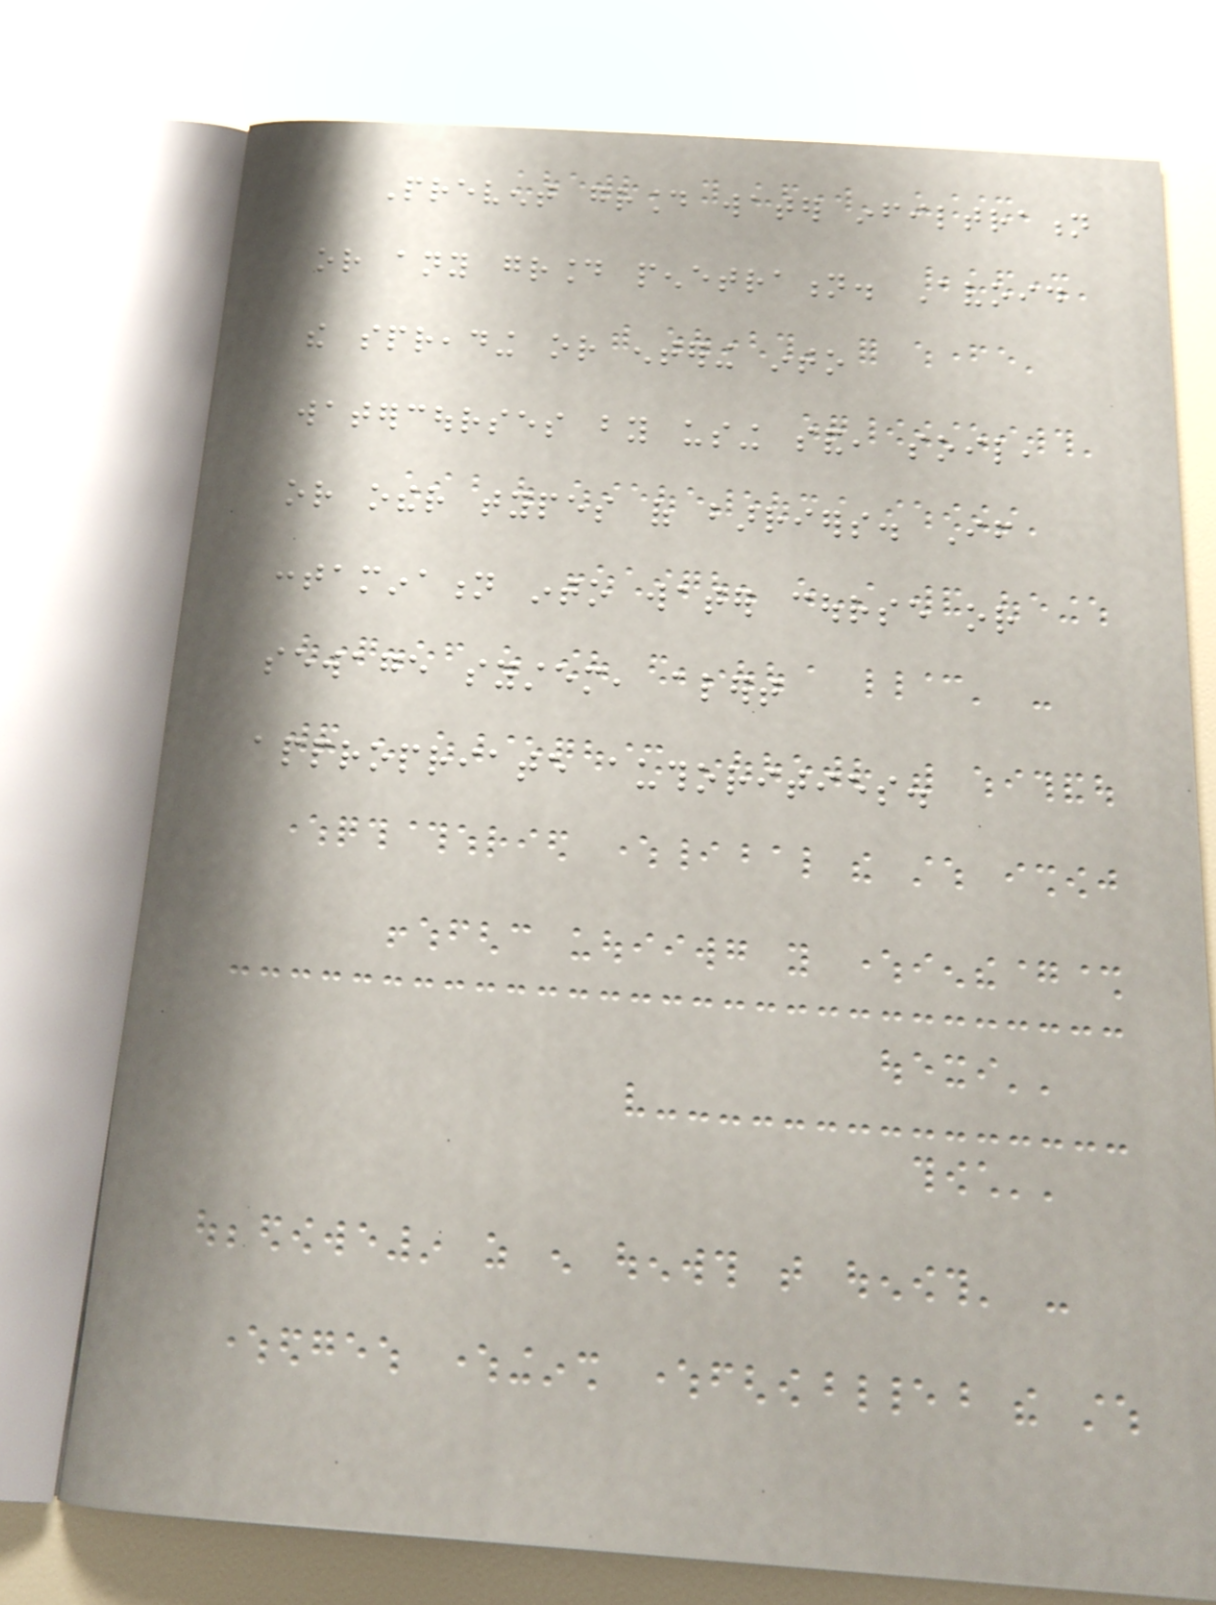Prevent ground water infiltration
or any ground penetration. Avoid
the spreading or entering into
watercourses by using sand, soil,
or other types of barriers. If
contamination into water course or
sewage system, alert
appropriate authorities.
